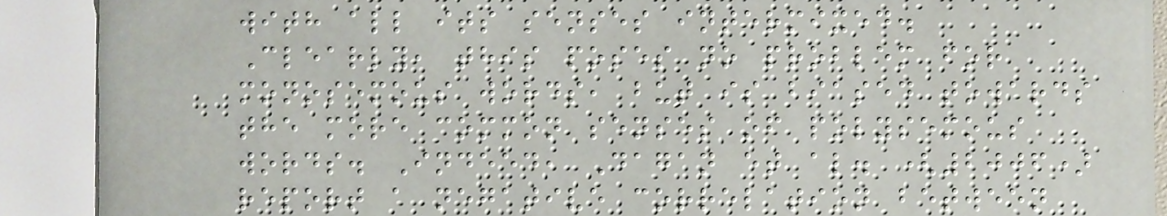with all its senses intermixed.
Clearly, this poses no problem for
monosemous words, but is biased towards
the more common senses of polysemous
words. Indeed, Dagan et al. (2006)
report a negative correlation between
